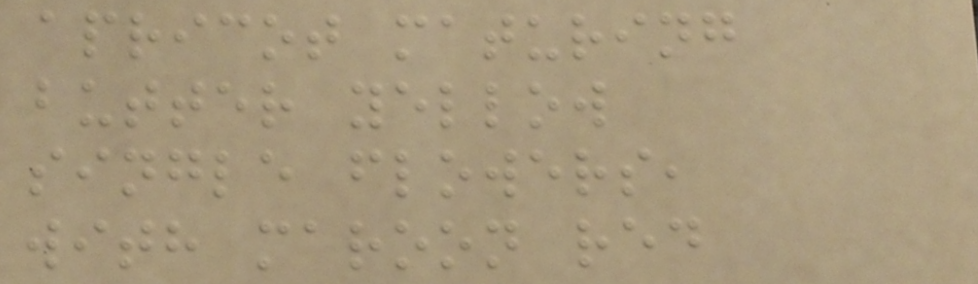apricot maturing
butter yellow
single flowers,
with maroon red
